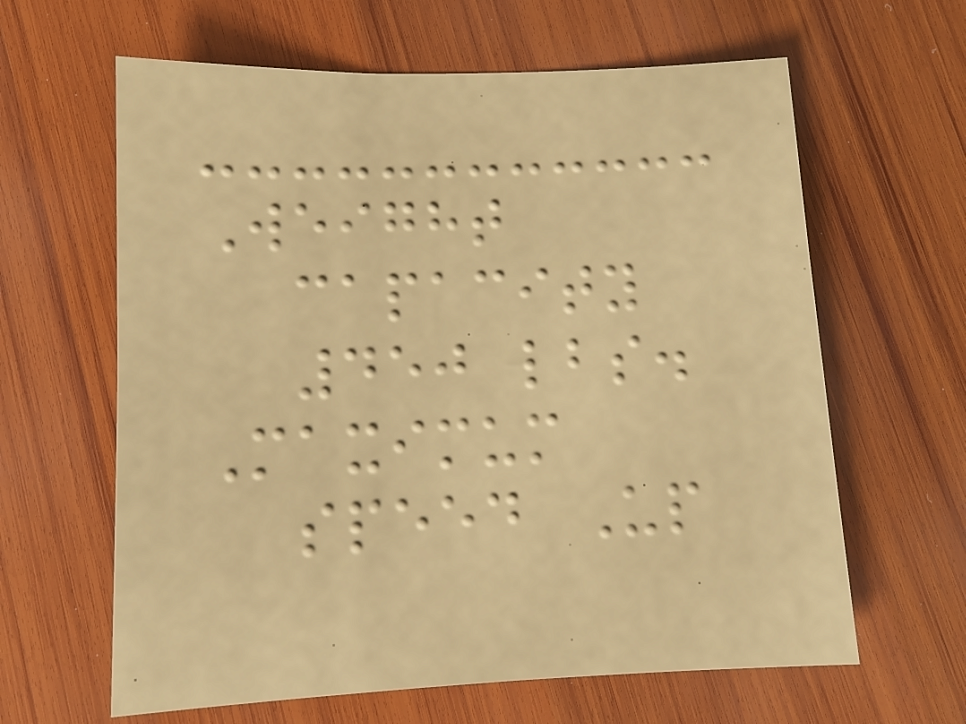Weight
capacity
450 lbs.
Maximum
speed Up
